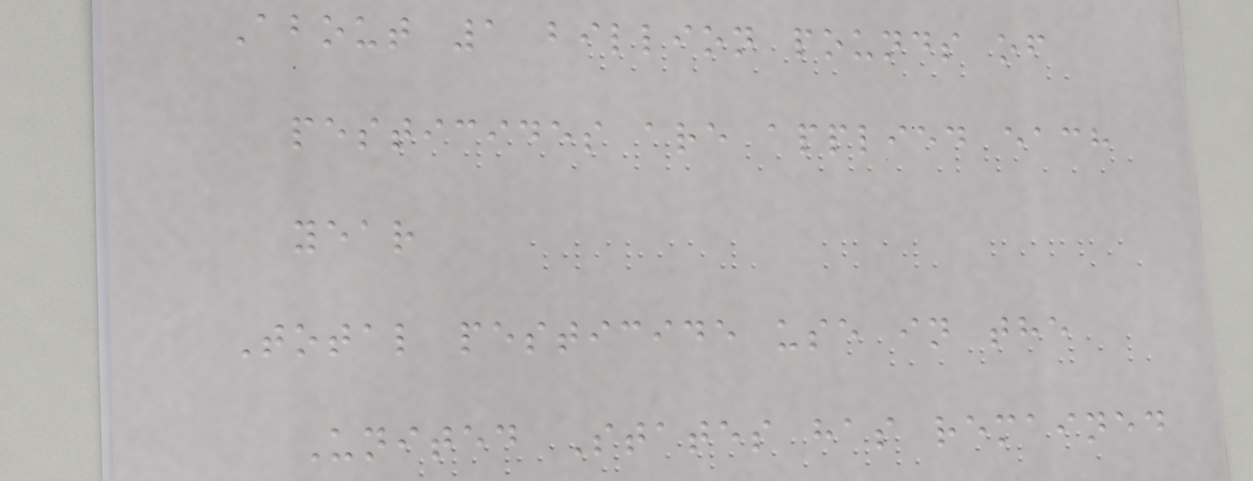About 1 billion pounds of
pesticides are applied each
year
Total pesticide use in the
United States has remained
